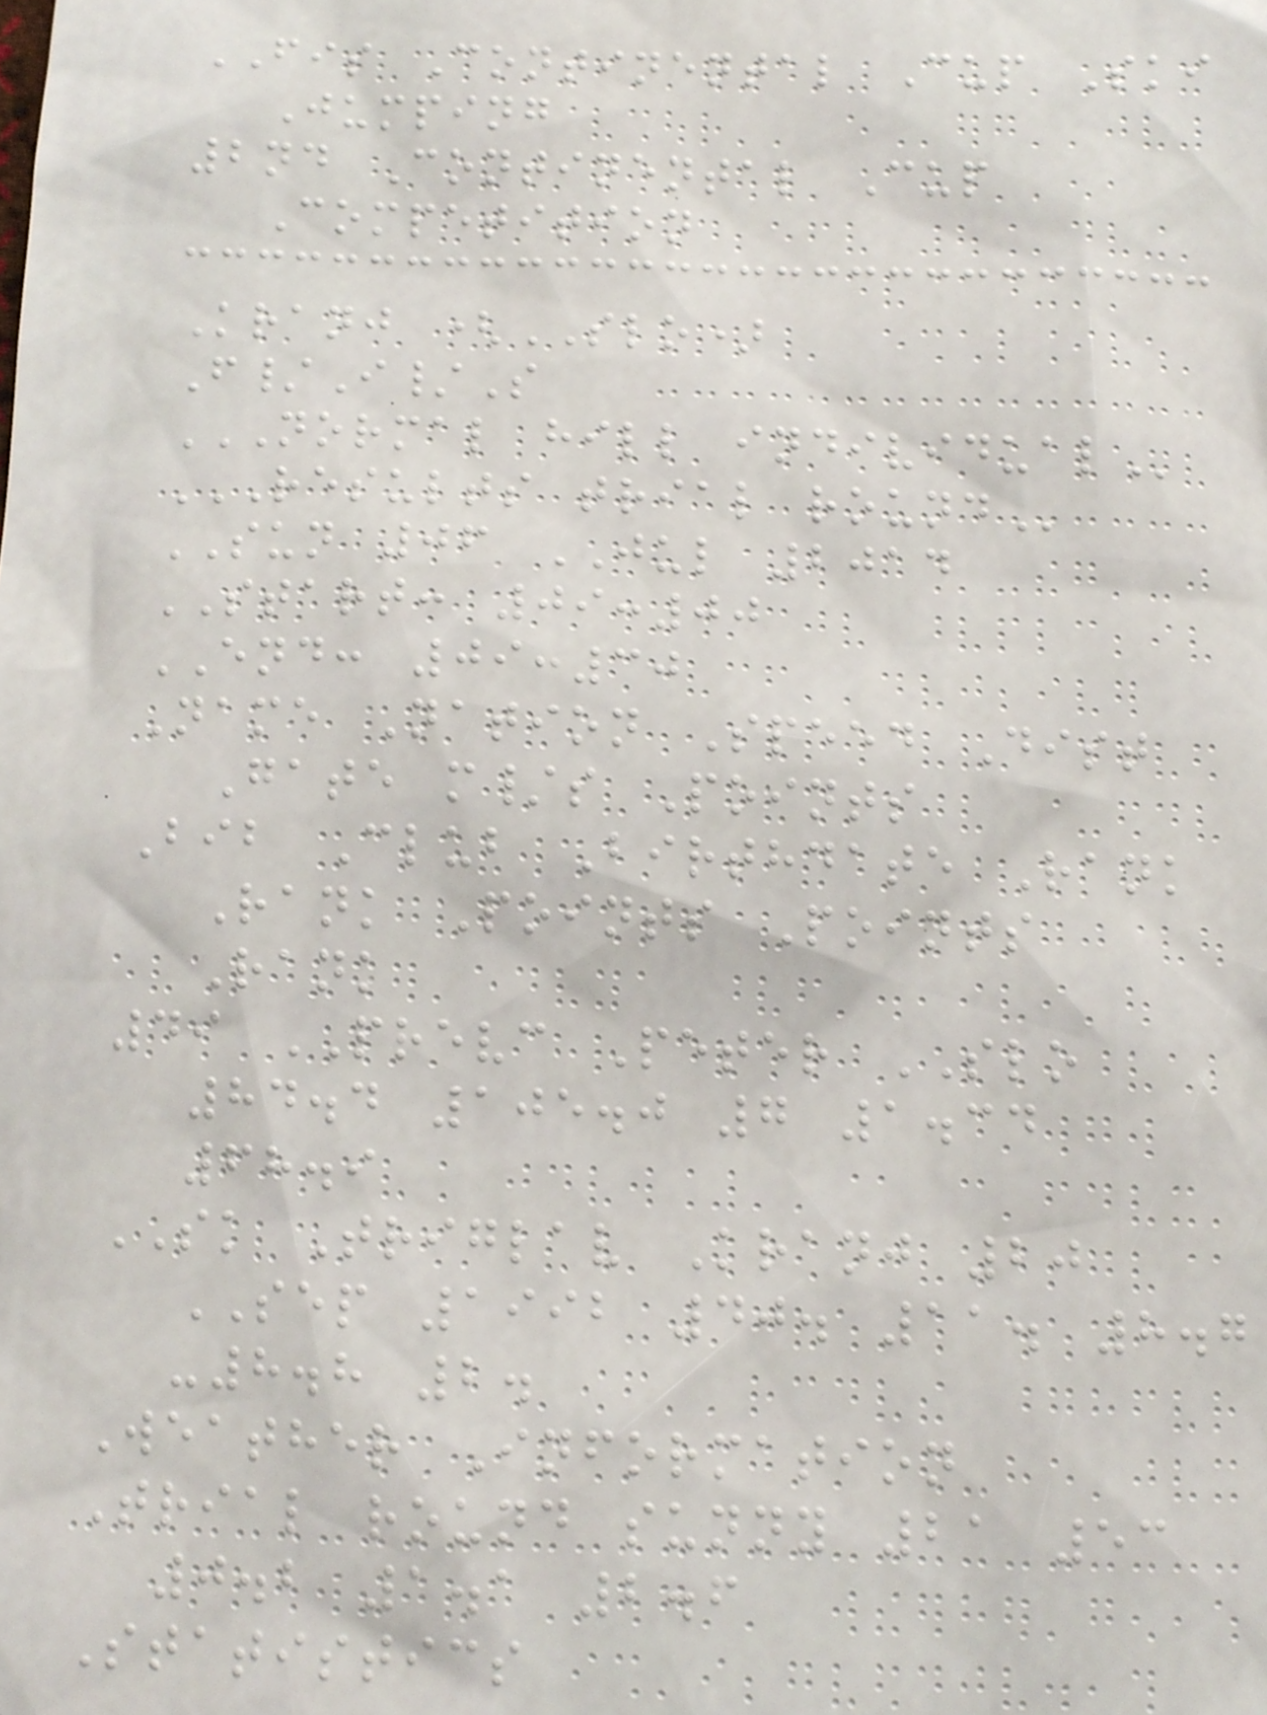FIS Continental Cup Ski
Jumping
2nd Continental Cup
Competition
Kranj (SLO)
F/I/S
NORMAL HILL INDIVIDUAL
RESULTS TRIAL ROUND
SUN 06 JUL 2014
START: 09:00
END: 09:30
Name Nation Speed Dist
Gate m/s Points
Bib Club Birthdate Rank
Rank Points Points
Rank
49 PREVC Peter SLO
84.4 105.0 7 1.34
68.9
SK Triglav Kranj 20
SEP 1992 40. 11. 8.7
-8.8 2.
Weather Information
Trial round sunny 21 53
0.2 1.1 2.6
Statistics
